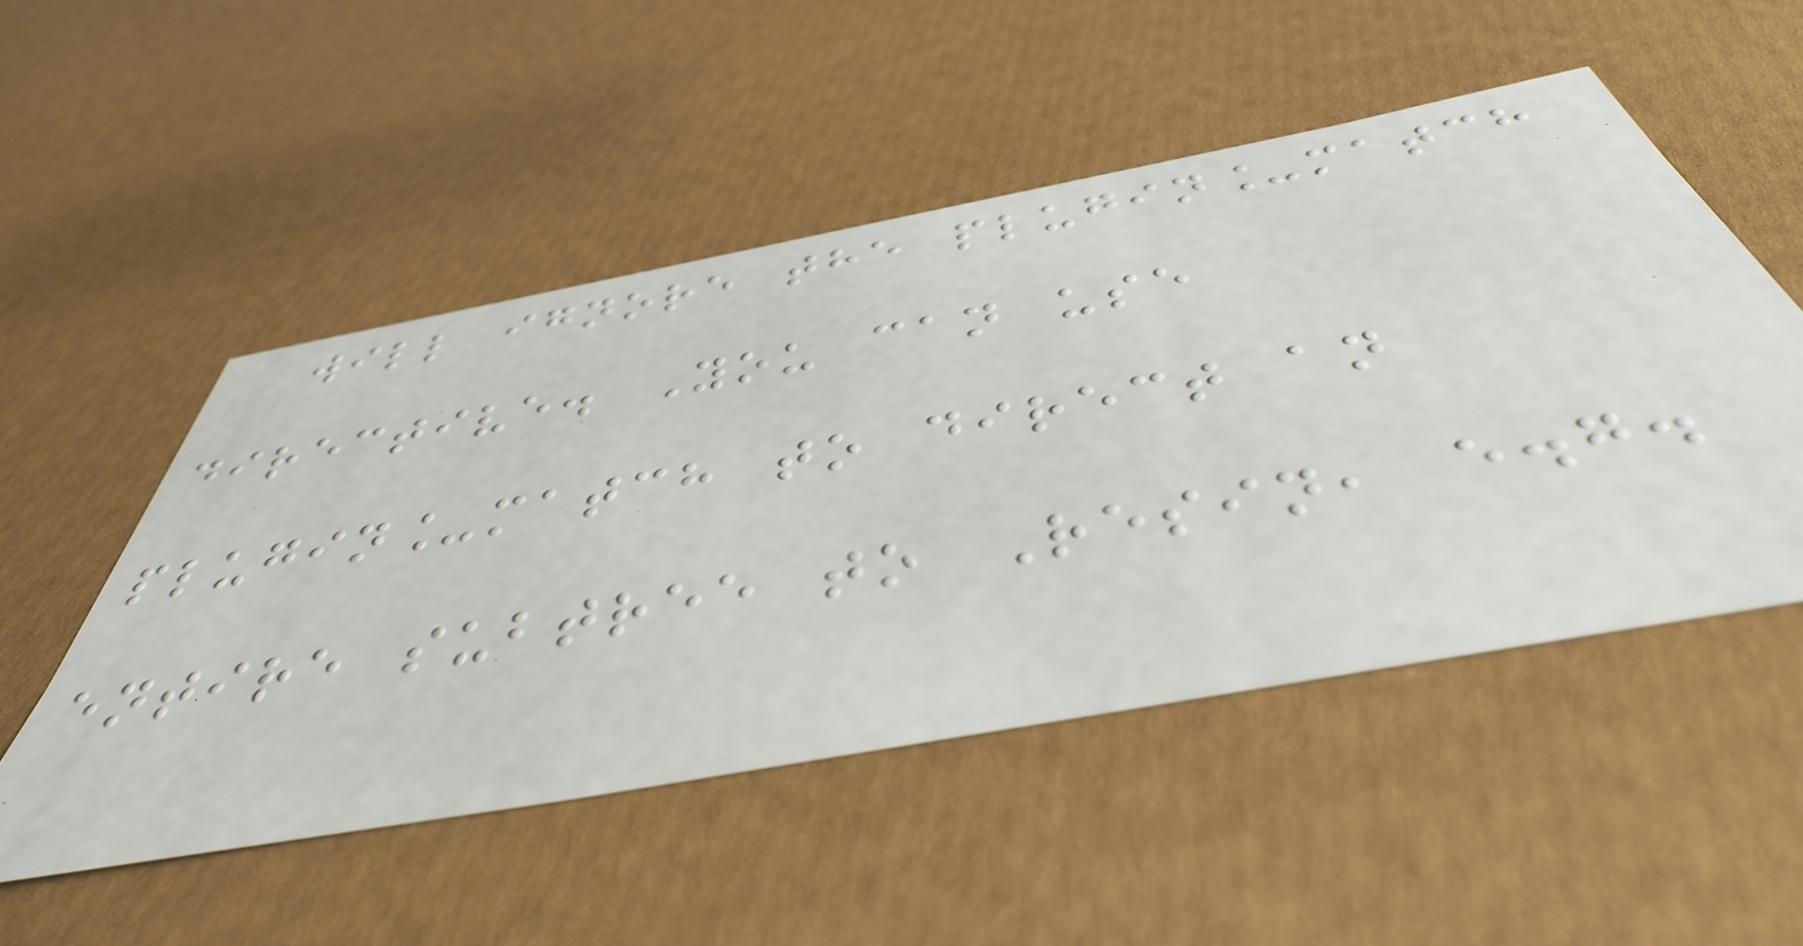will ignore the plugin_match
directive. You can use
plugin_match to direct an
entire subtree to Resin, e.g.
